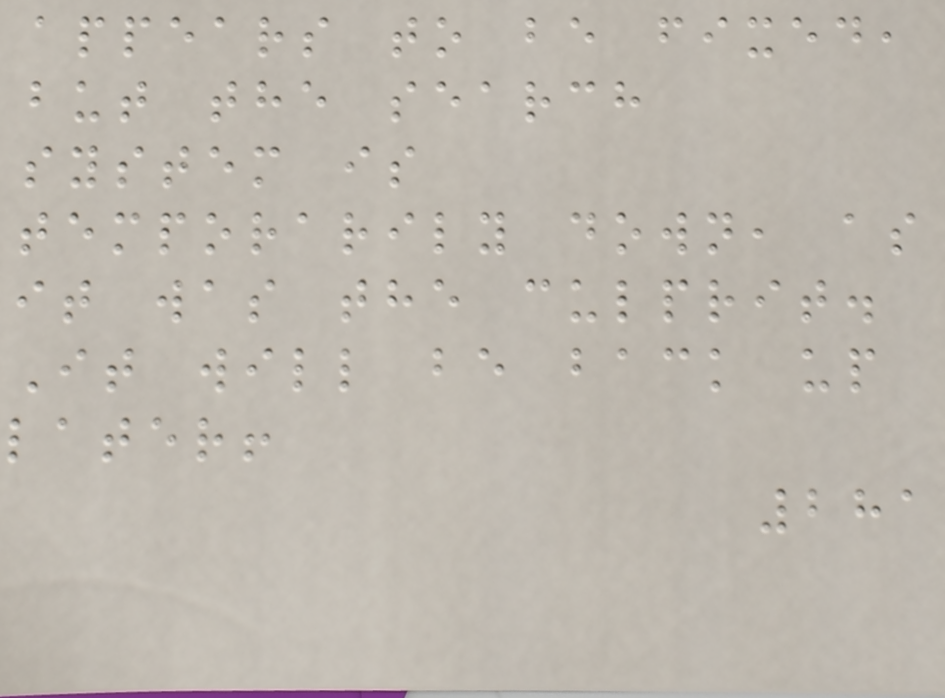appears to be fixed,
but the search
system is
temporarily down, as
it was the culprit.
It will be back up
later!
281
